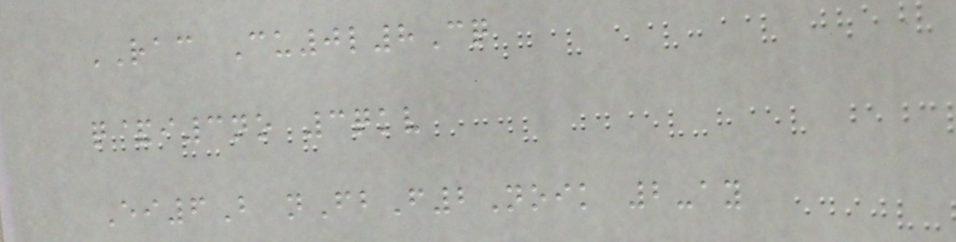RAC Cu0l8Cq
q&i3no 3qkv
Ei6B nFbF2Noik 2-ay
